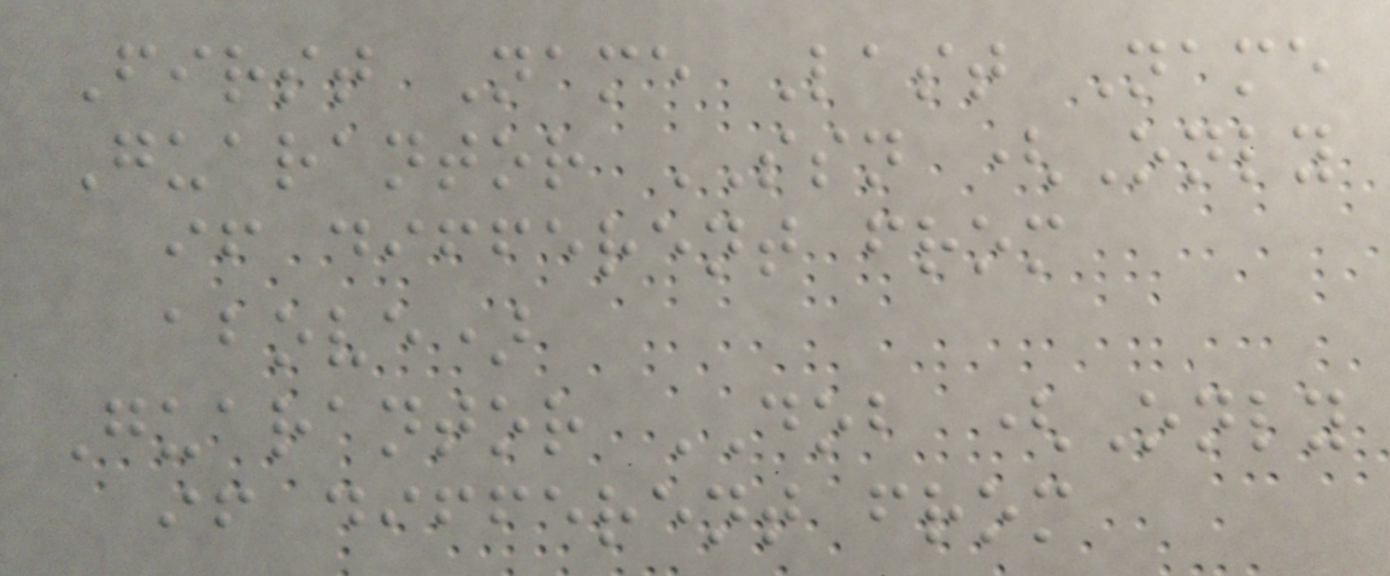First Name Last Name
Guarantor SSN (Only
if different from
above)
Guarantor DOB (Only
if different from
